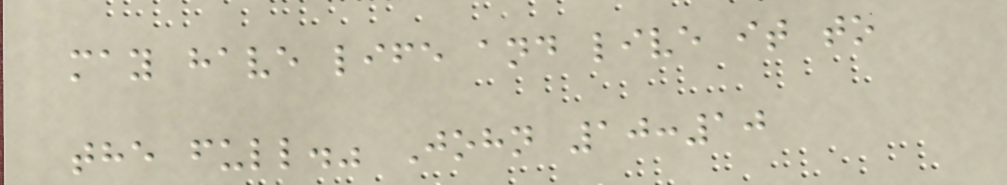may have life and live it to
the full." John 10:10
